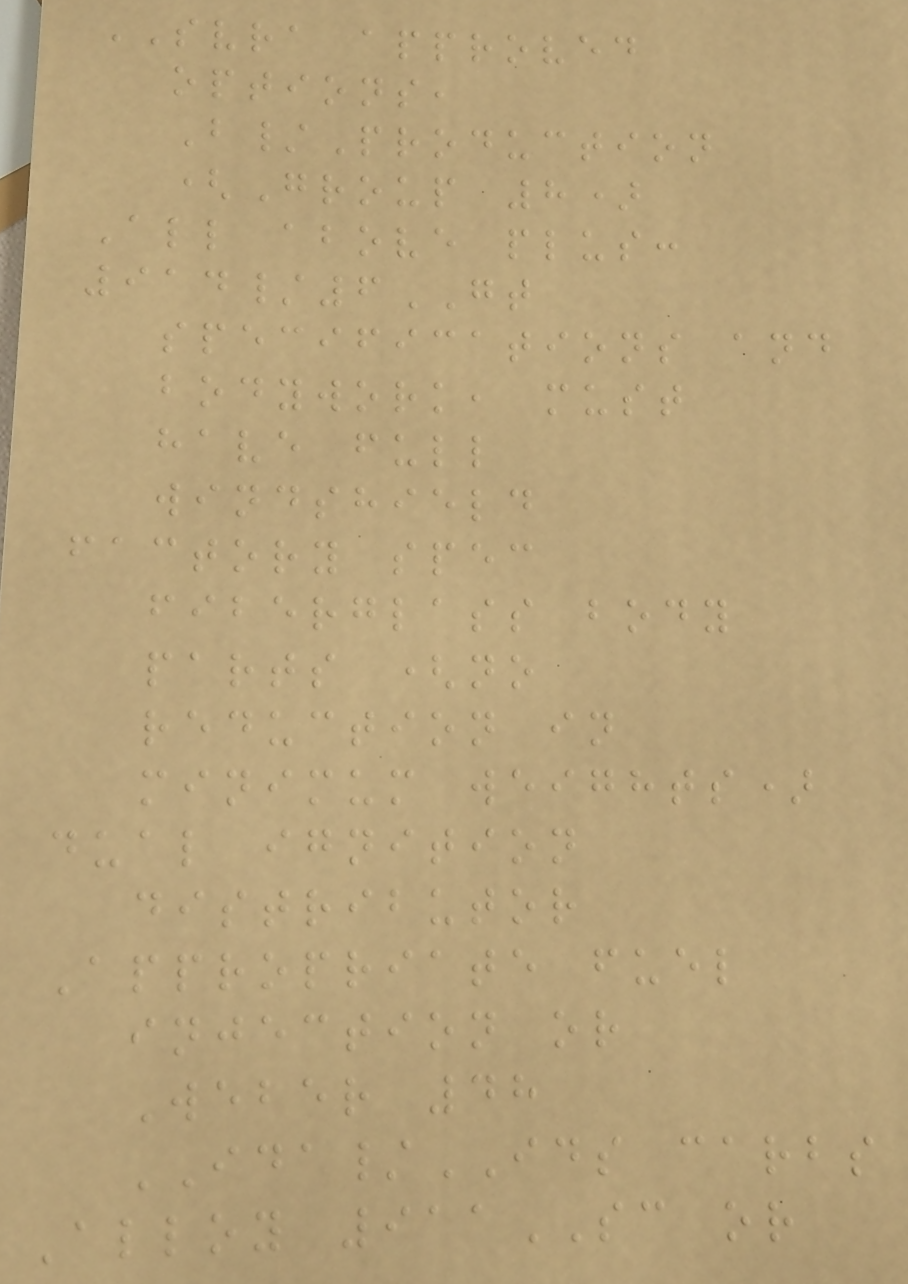SVRA approved
options,
B/Production
(Group 8)
All above plus:
914/6GT
specifications and
bodywork, must
have full
windshield
factory spec
fiberglass body
parts (no
reduction in
minimum weights)
dual ignition
distributor
Appropriate fuel
injection or
Weber 48
IDA/IDS carbs
Alloy 911SC or
